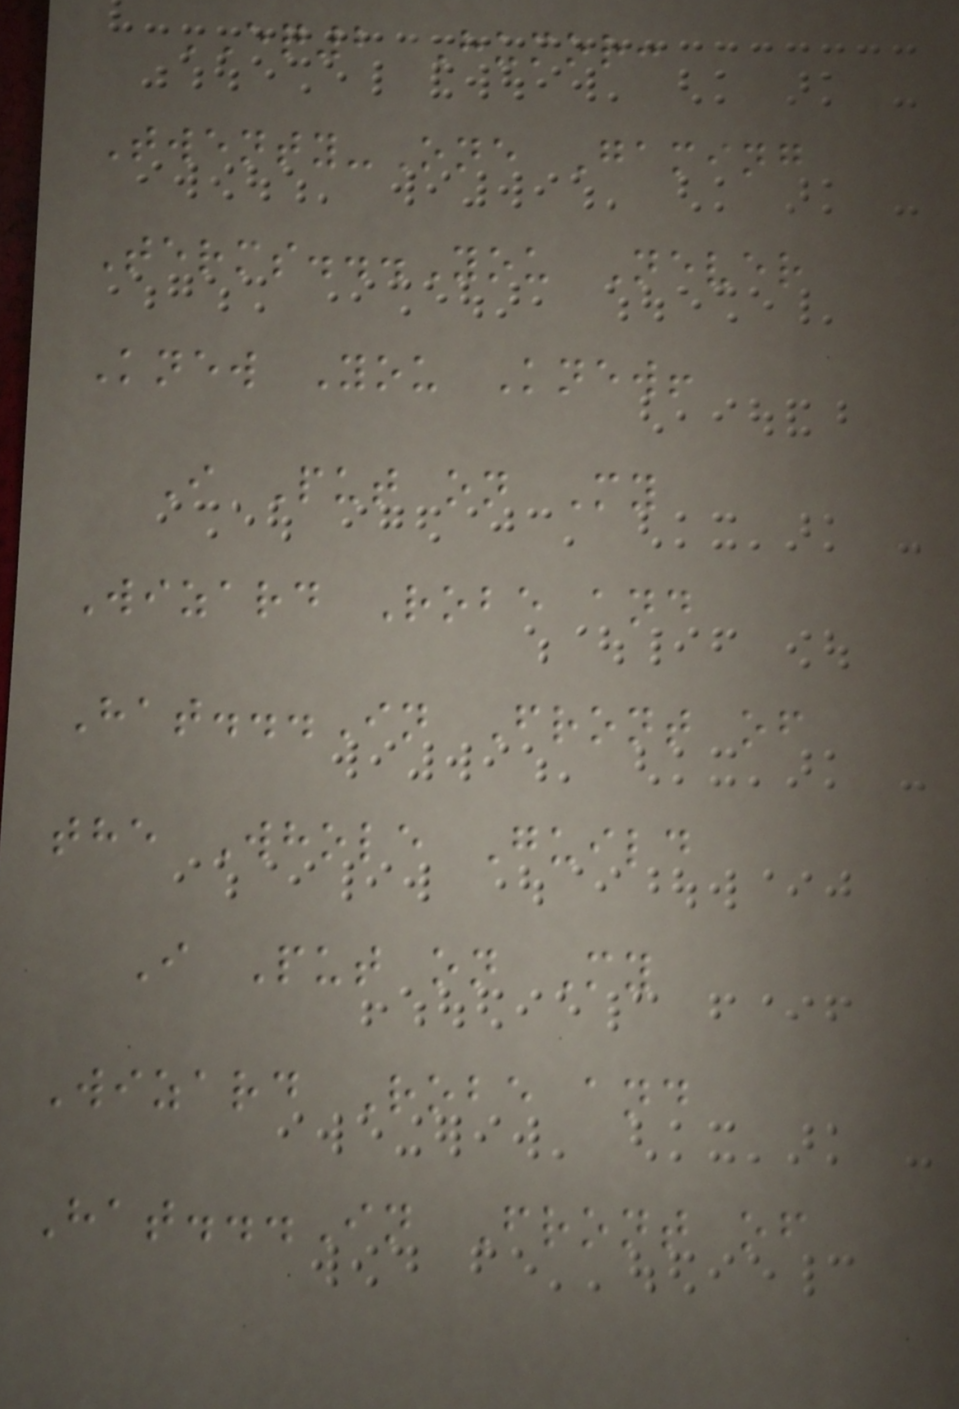EQ2 Humor:
Twenty-One Gaming
Terms...You Never
Knew You Knew!
I Put on My
Wizard Robe and
Hat...In Front of
the Whole Guild
I Put on My
Wizard Robe and
Hat...In Front of
